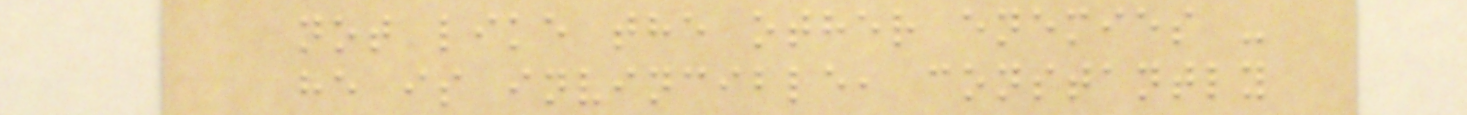not like the other enemies -
he is invincible, constantly
